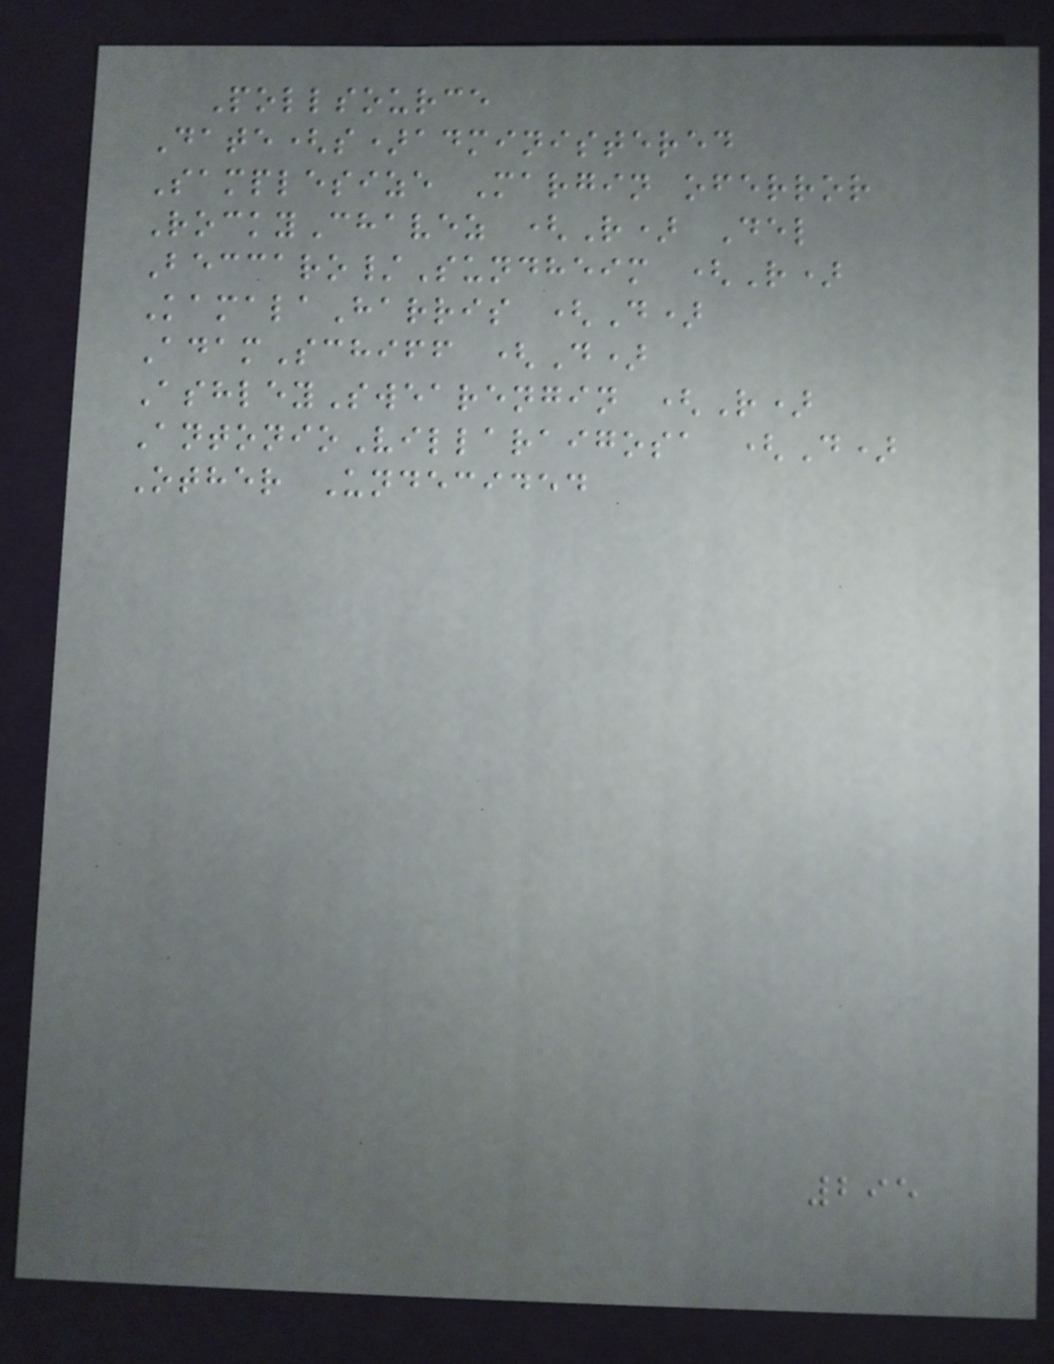Pollsource
Date(s)administered
Samplesize Margin oferror
RockyChavez (R) Del
Beccaro/Sundheim (R)
KamalaHarris (D)
AdamSchiff (D)
AshleySwearengin (R)
AntonioVillaraigosa (D)
Other Undecided
295
